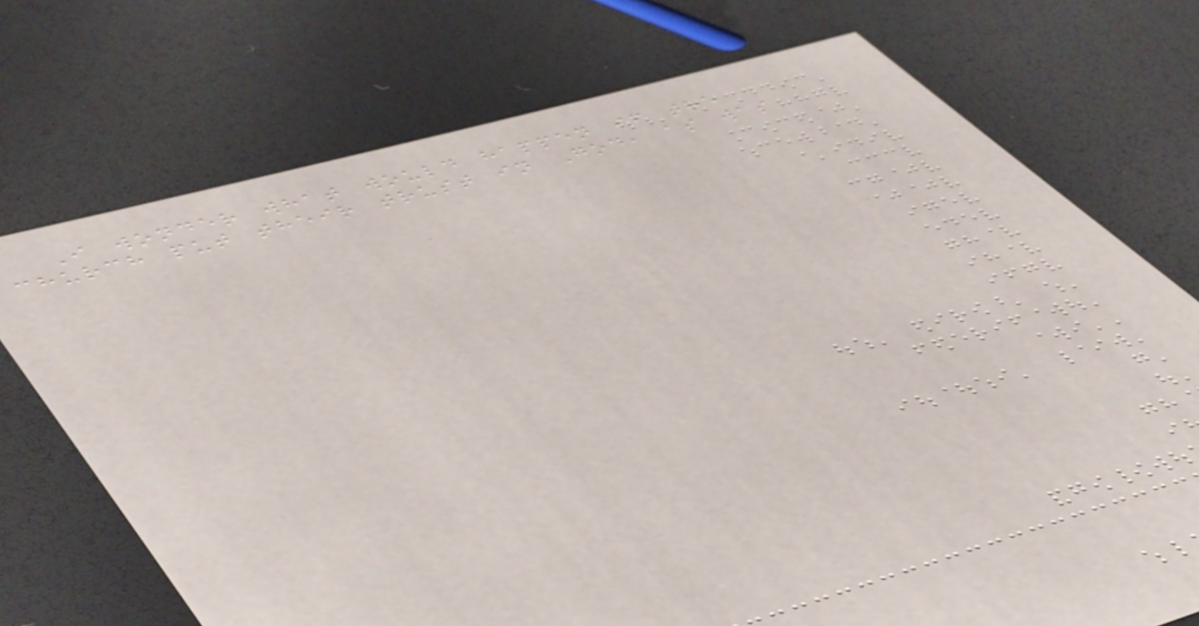I wonder what would happen if the
church put their trust in God, as was
